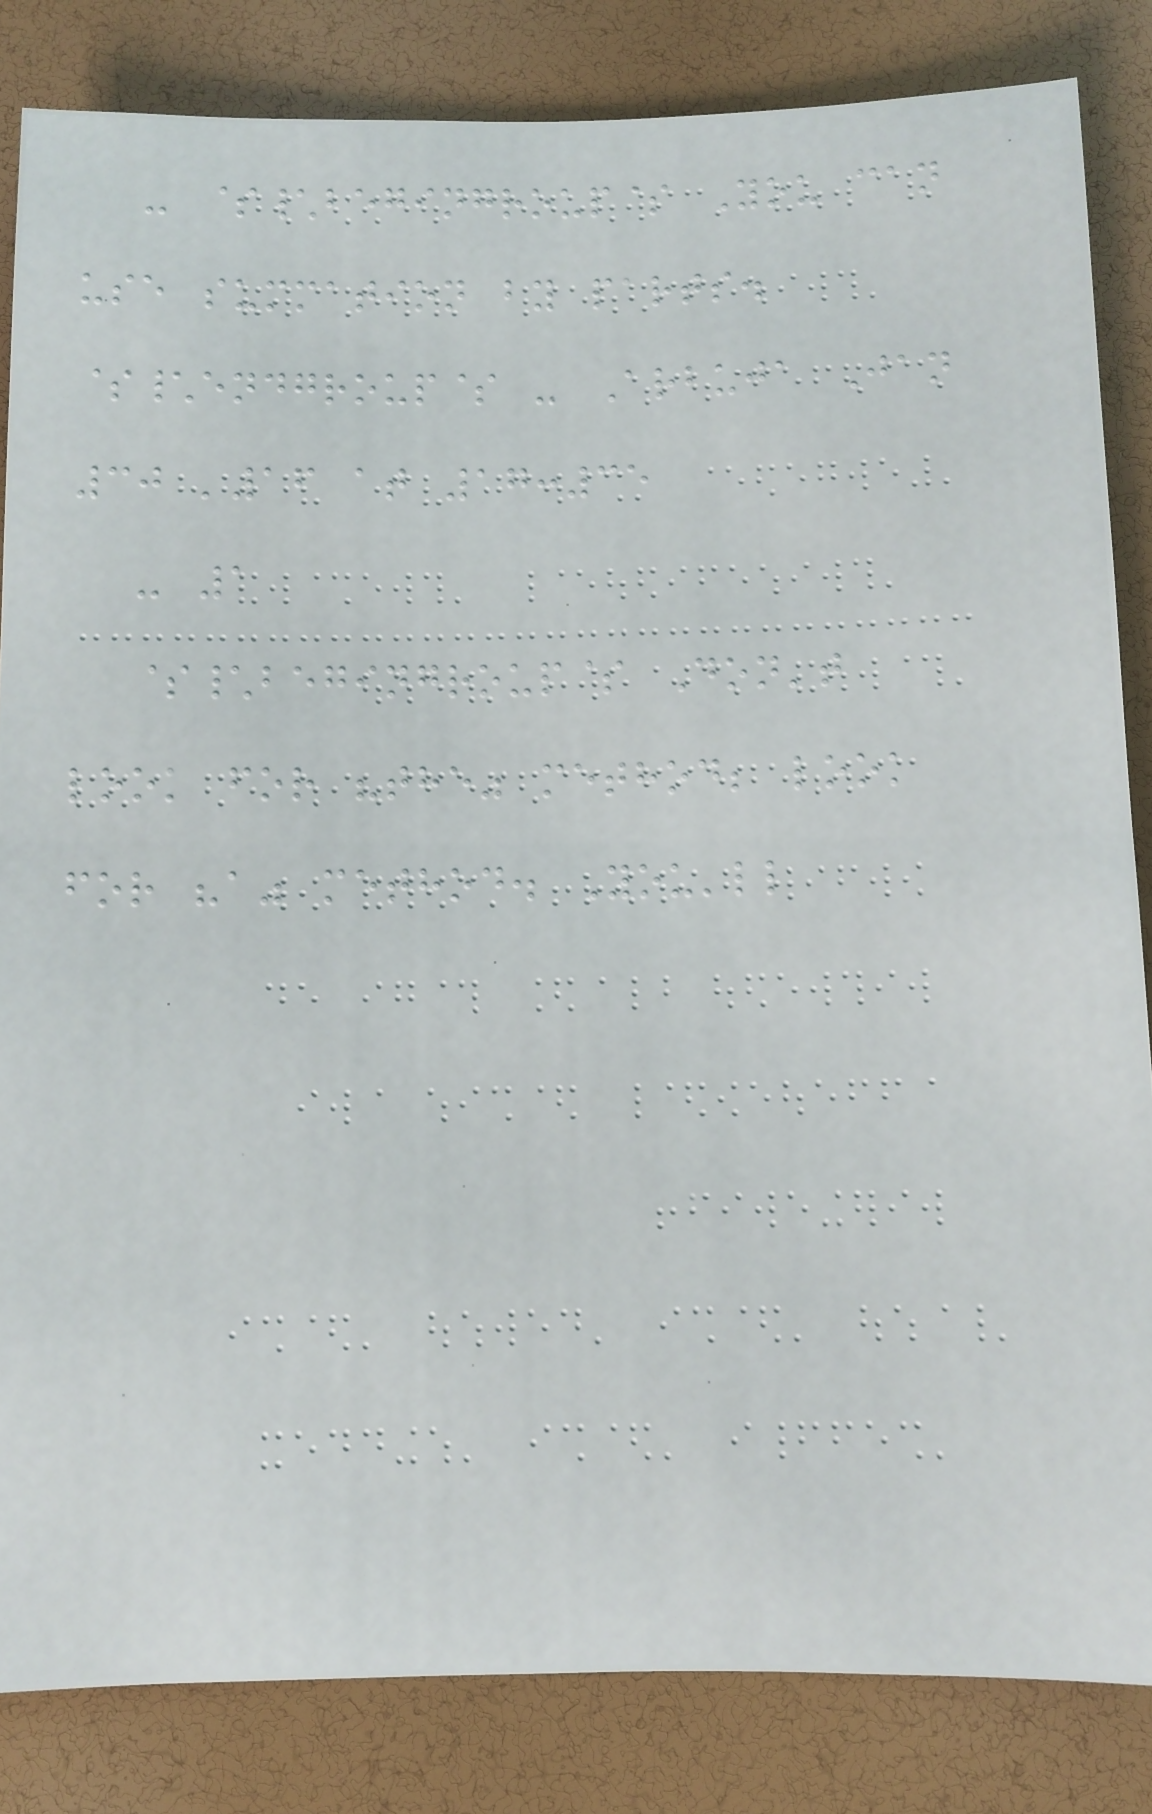- $\begingroup$ You can
use summation by parts.
$\endgroup$ - Arbuja Jan
30 '16 at 17:35
- 1
$\begingroup$ Don't
look for "the" method; look
for "a" method. You'll
